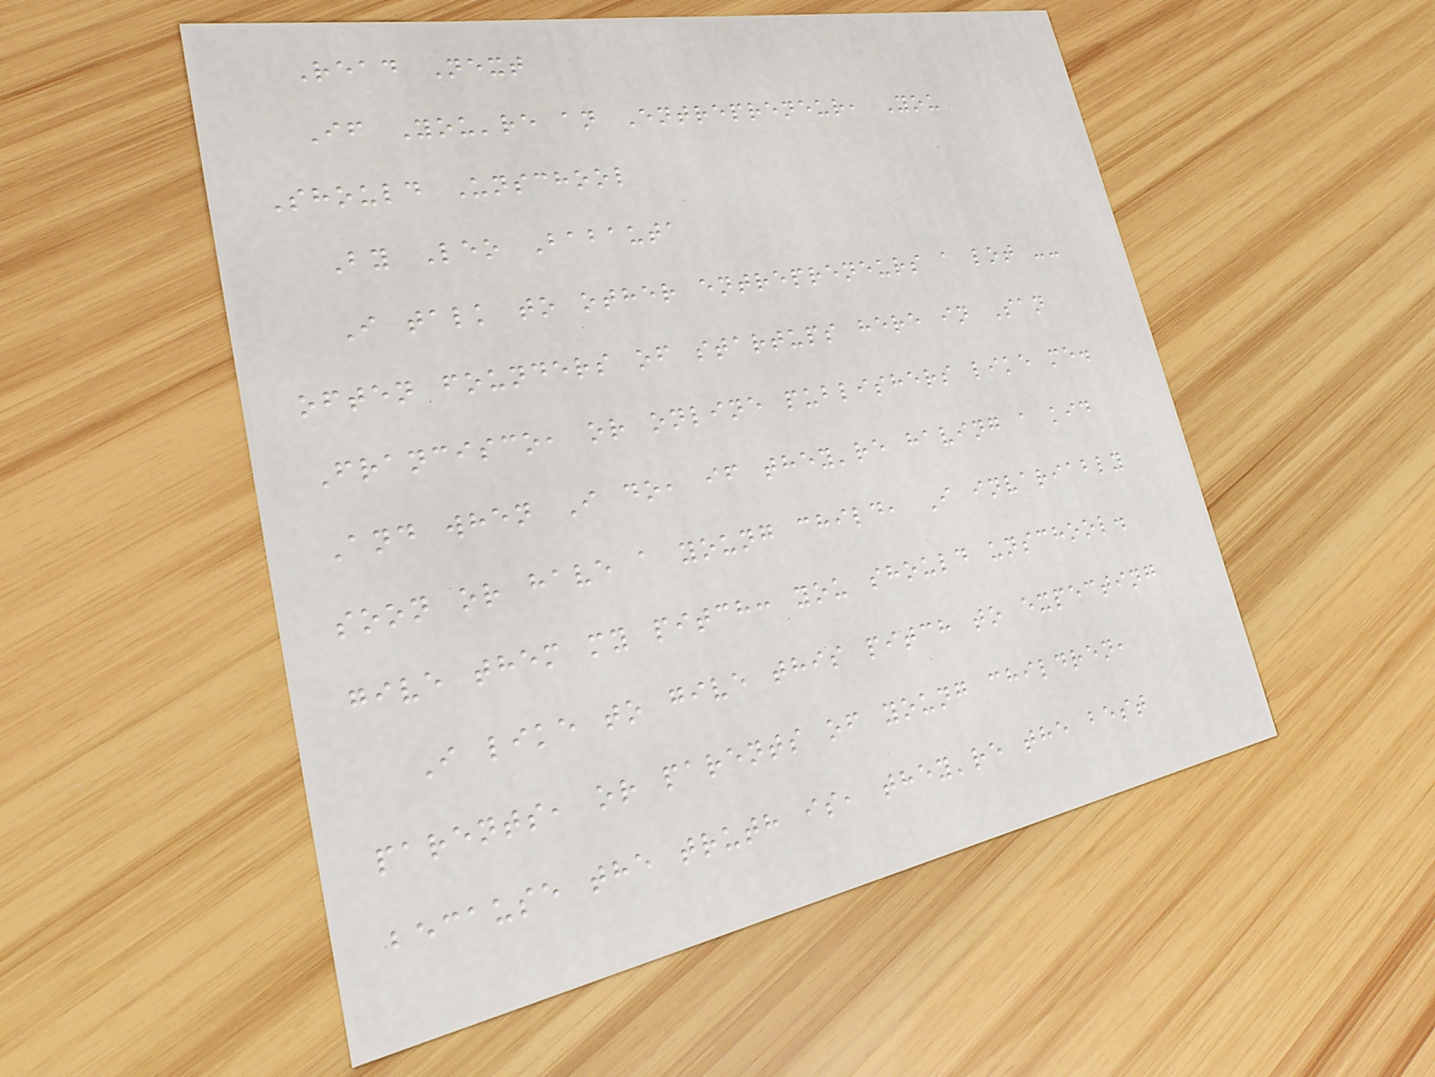Read Next
If You're an Entrepreneur, You
Should Unschool
By Leo Babauta
I talk to other entrepreneurs a lot --
often founders of startups here in San
Francisco, or online publishers like me.
And when I do, if they're having a kid
soon or have a young child, I invariably
give them my pitch: you should unschool.
I like to give this pitch to expecting
parents, or parents of young children,
because the truth is, they're the best
